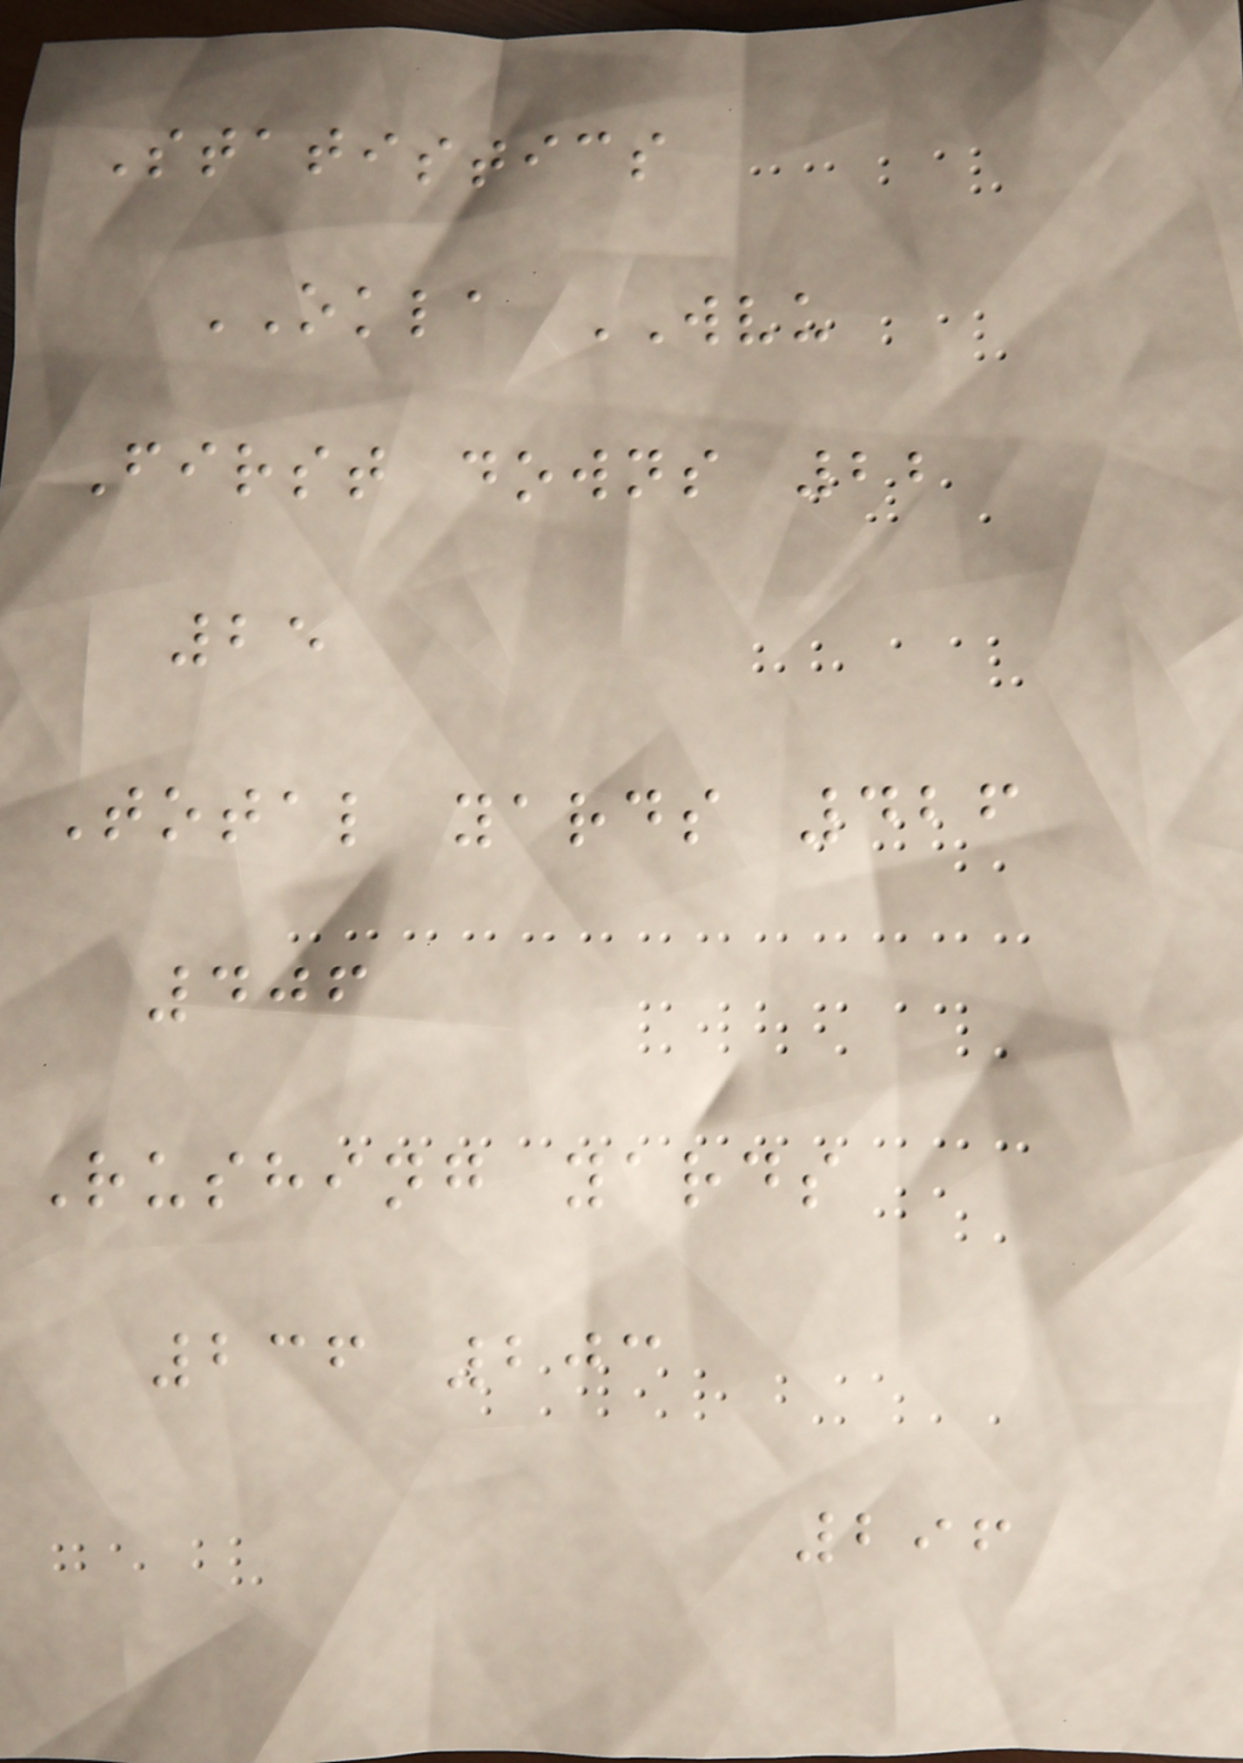Statistics
OKLA WVU
First downs 22
25
Total yards 426
406
Rushing yards
236 203
296
